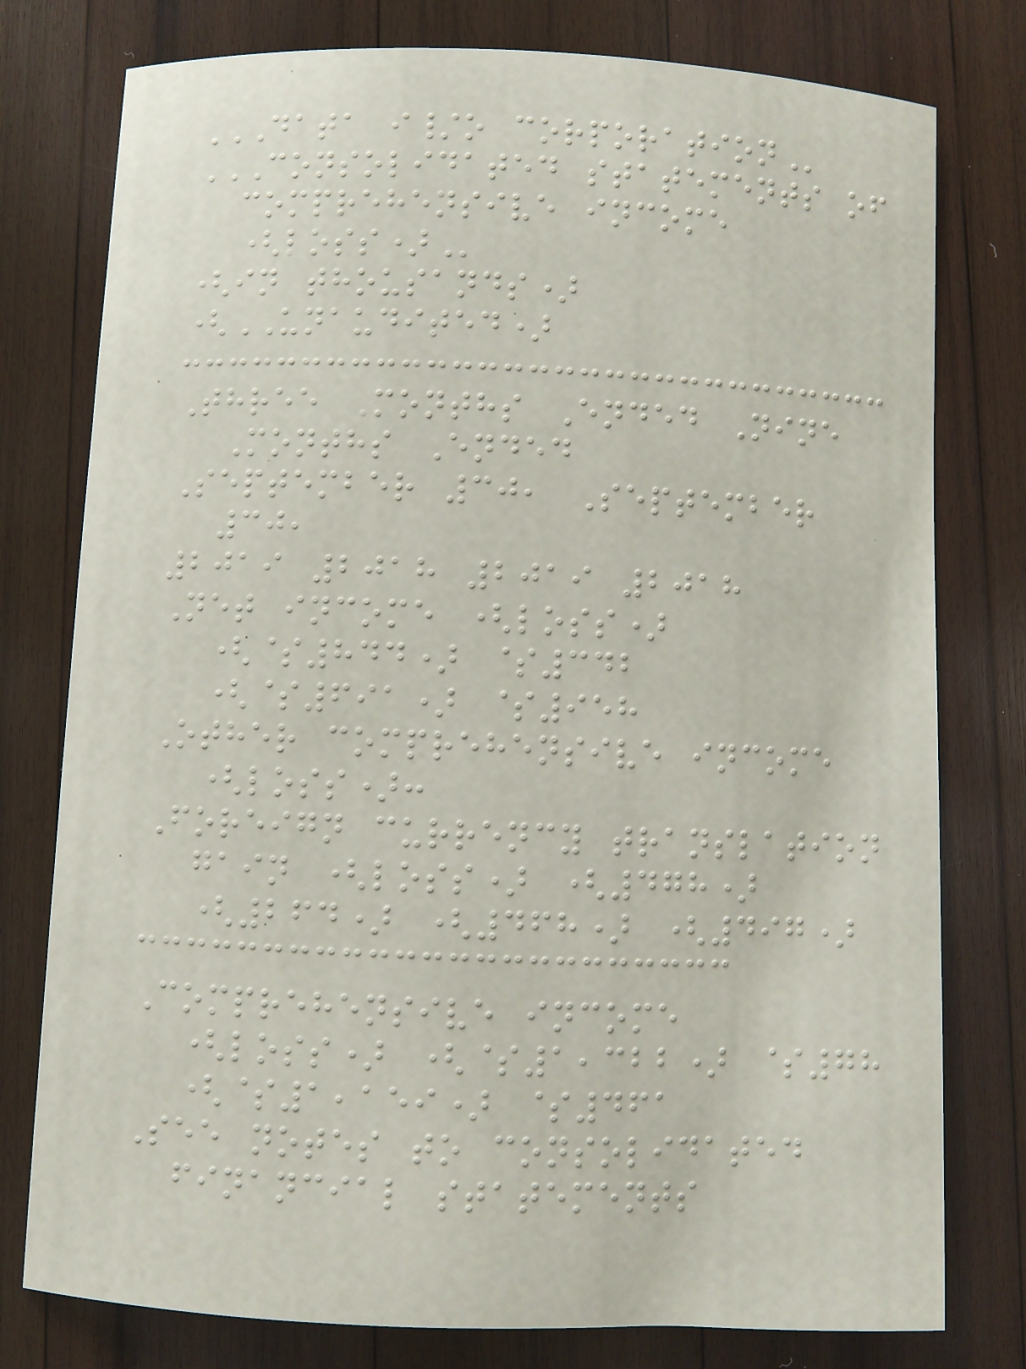DATA I/O CORPORATION
CONSOLIDATED STATEMENTS OF
COMPREHENSIVE INCOME
(LOSS)
(in thousands)
(UNAUDITED)
Three Months Ended Nine
Months Ended
September 30, September
30,
2019 2018 2019 2018
Net income (loss)
($844) $342
($691) $958
Other comprehensive income
(loss):
Foreign currency translation
gain (loss) (478)
(264) (468) (497)
Comprehensive income
(loss) ($1,322) $78
($1,159) $461
See notes to consolidated
financial statements
